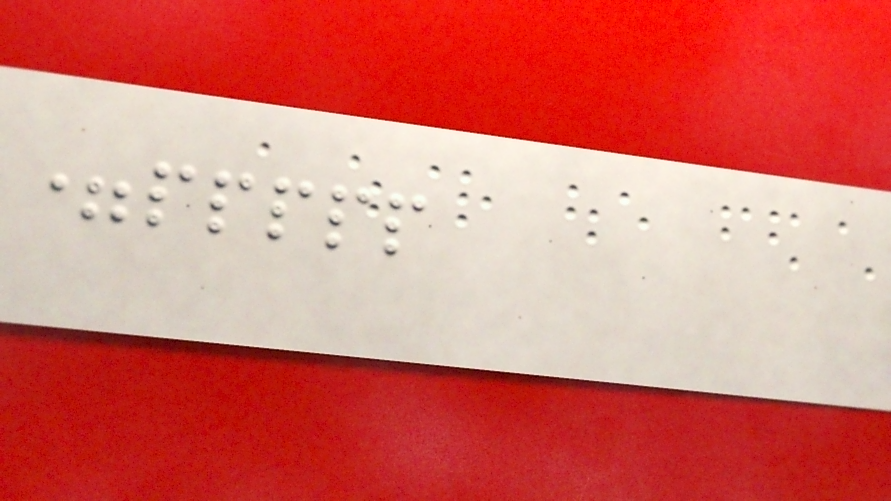=ppppp
